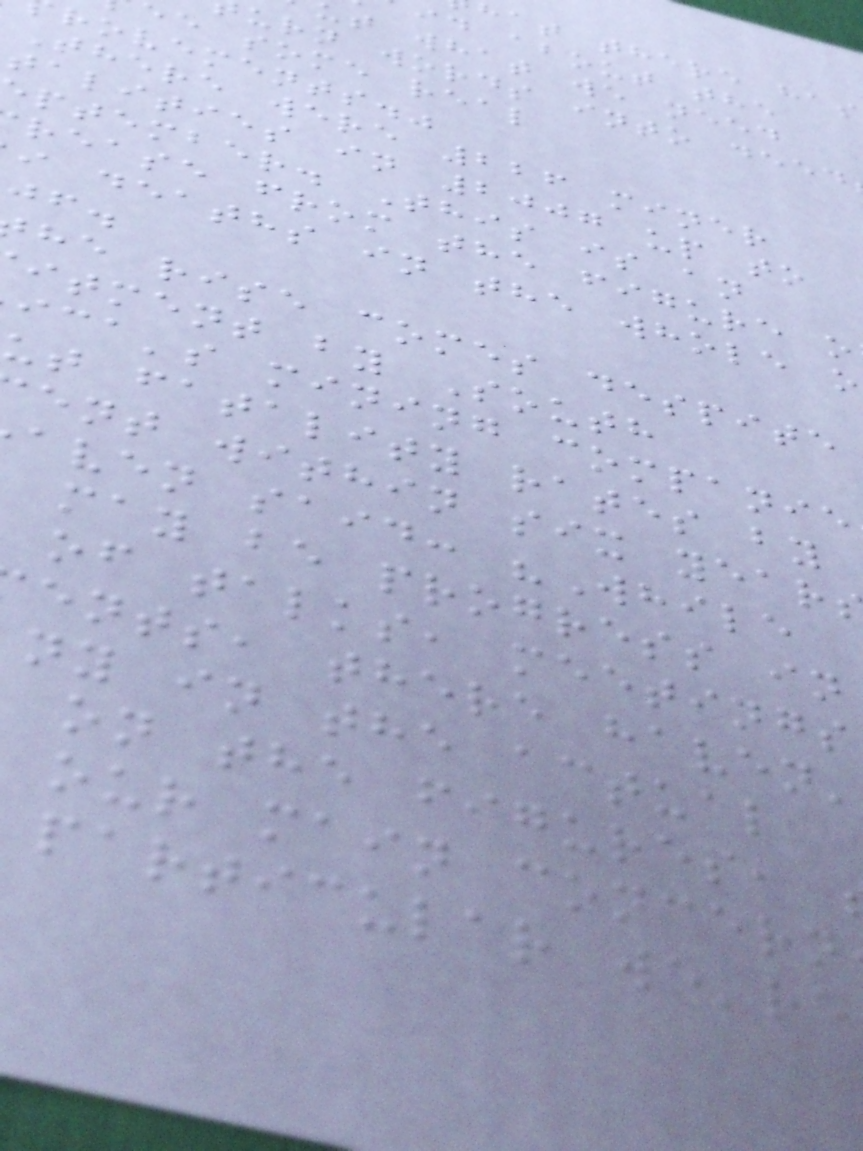at there has
id about the
t what we need
urn words into deed
e some real
rovements."
There were 226 miner
talities in 2007 up to
ptember. This is an
rease from the figure o
i deaths in the whole o
he rise comes despite
itment by South
ica's mining companie
ut fatality rates by
ent within six year
aven said: "While
may be progress in
of talks, meetings
ents, there haven'
ny in the actual
on the figures,
our main concern
particular we're
